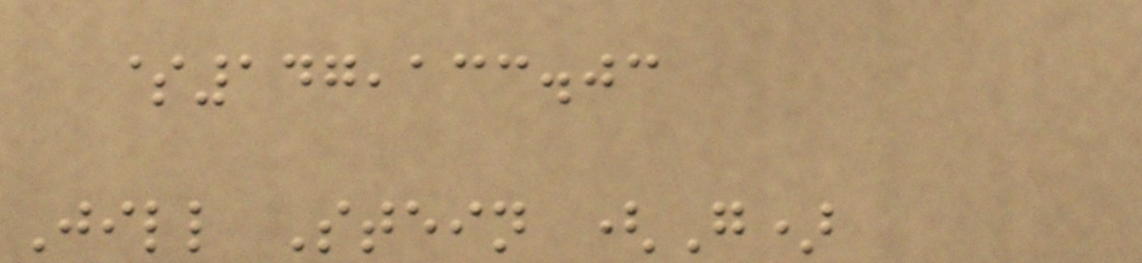$147,133.03
Jill Stein (G)
